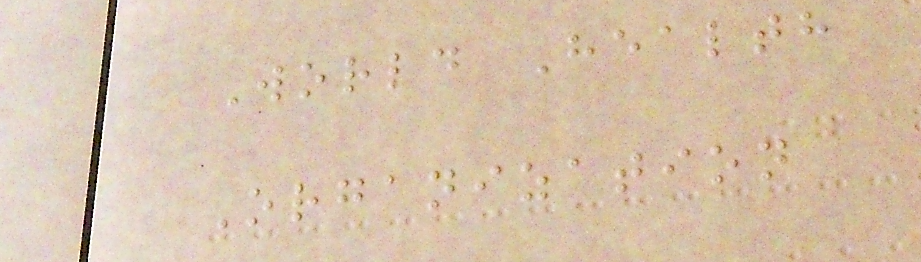World Health
Organization
